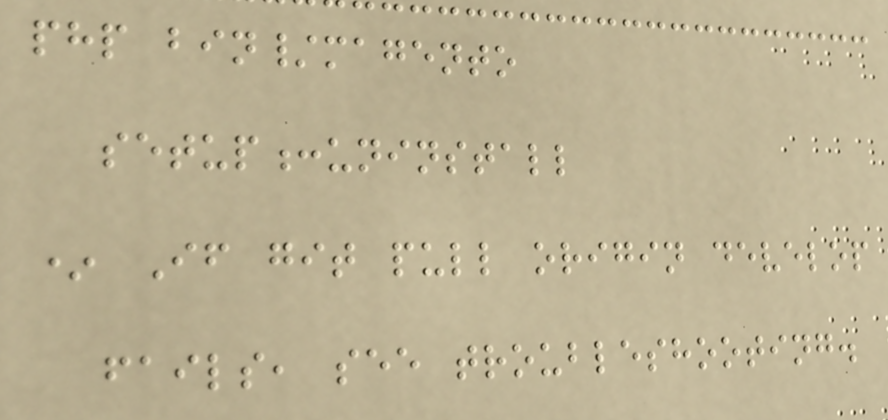php bin/magento
setup:uninstall
* If git pull origin develop
fails, see troubleshooting.
